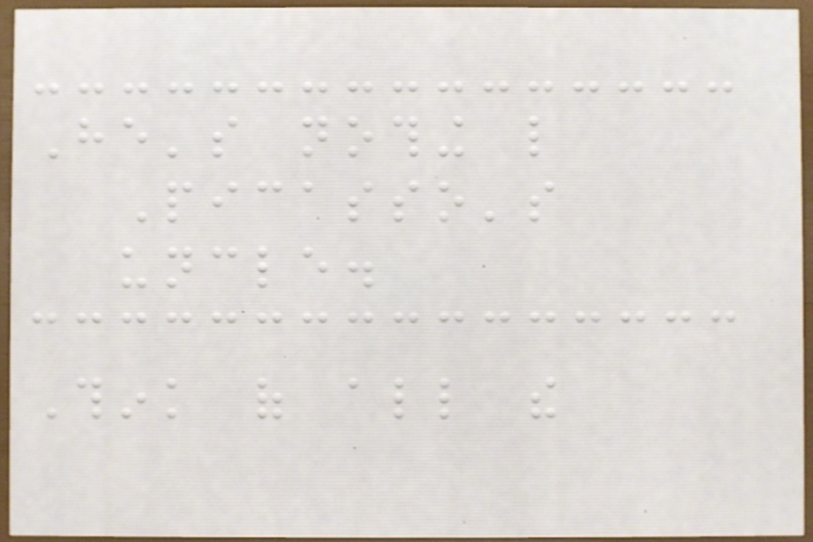He's nothing like
Picasso's
uncle.
Think of all the
